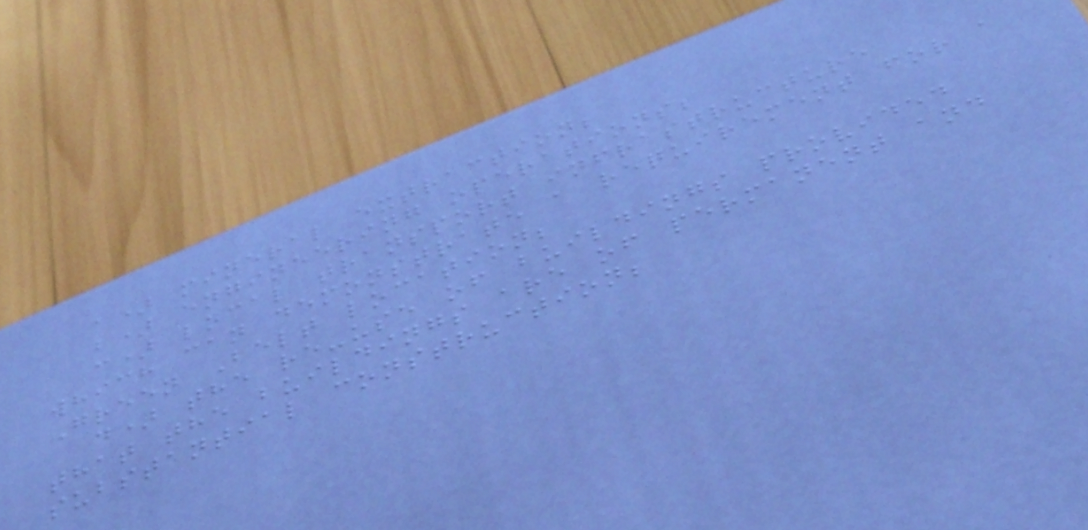a) mineral extraction;
b) engineering operations;
c) local transport infrastructure
which can demonstrate a requirement for a
Green Belt location;
d) the re-use of buildings provided
that the buildings are of permanent and
substantial construction;
